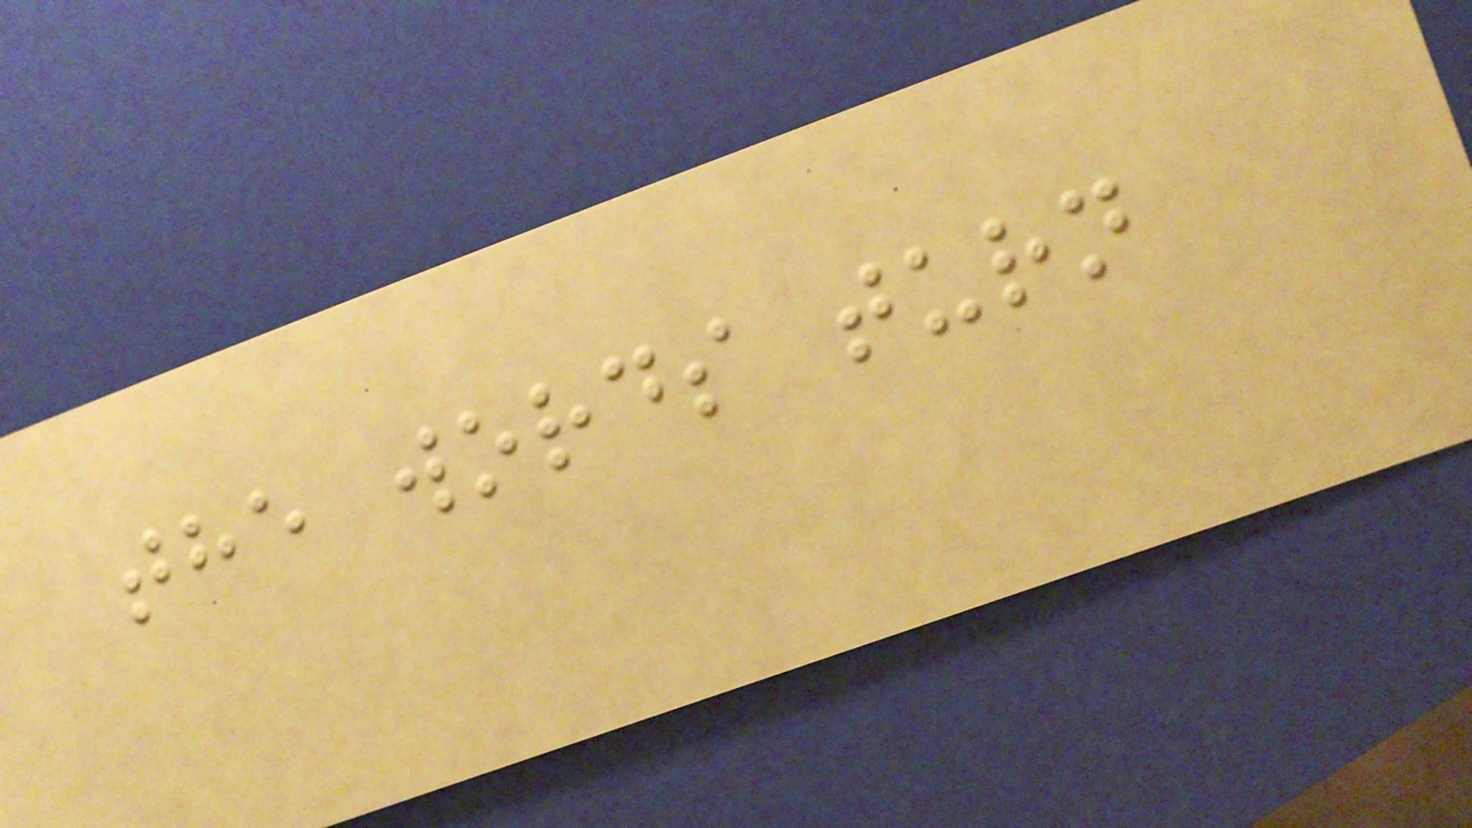the words turn
